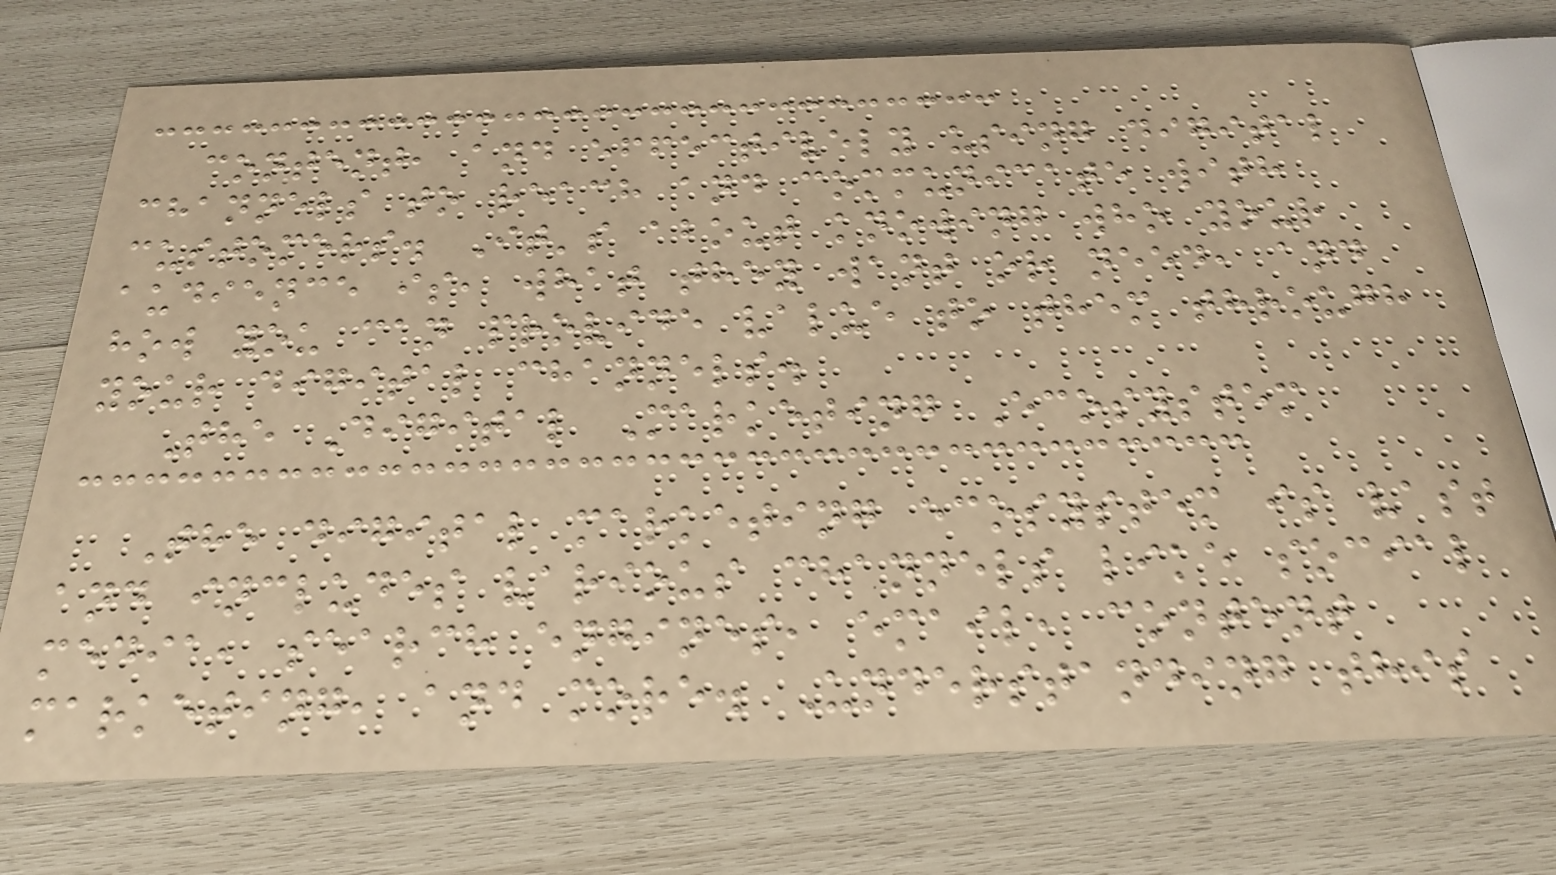content, and effectively using digital
channels to reach and communicate with
customers. It's about knowing who your
audience is, what they want or need, and
how you can provide value to them through
your digital channels.
The Digital Marketing Ecosystem
The digital marketing ecosystem is vast
and includes various channels like social
media, search engines, email, content
marketing, and more. Understanding this
